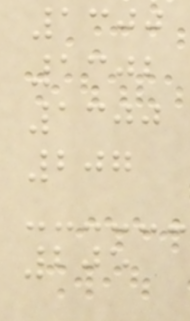1300
1302
1300
207
205
